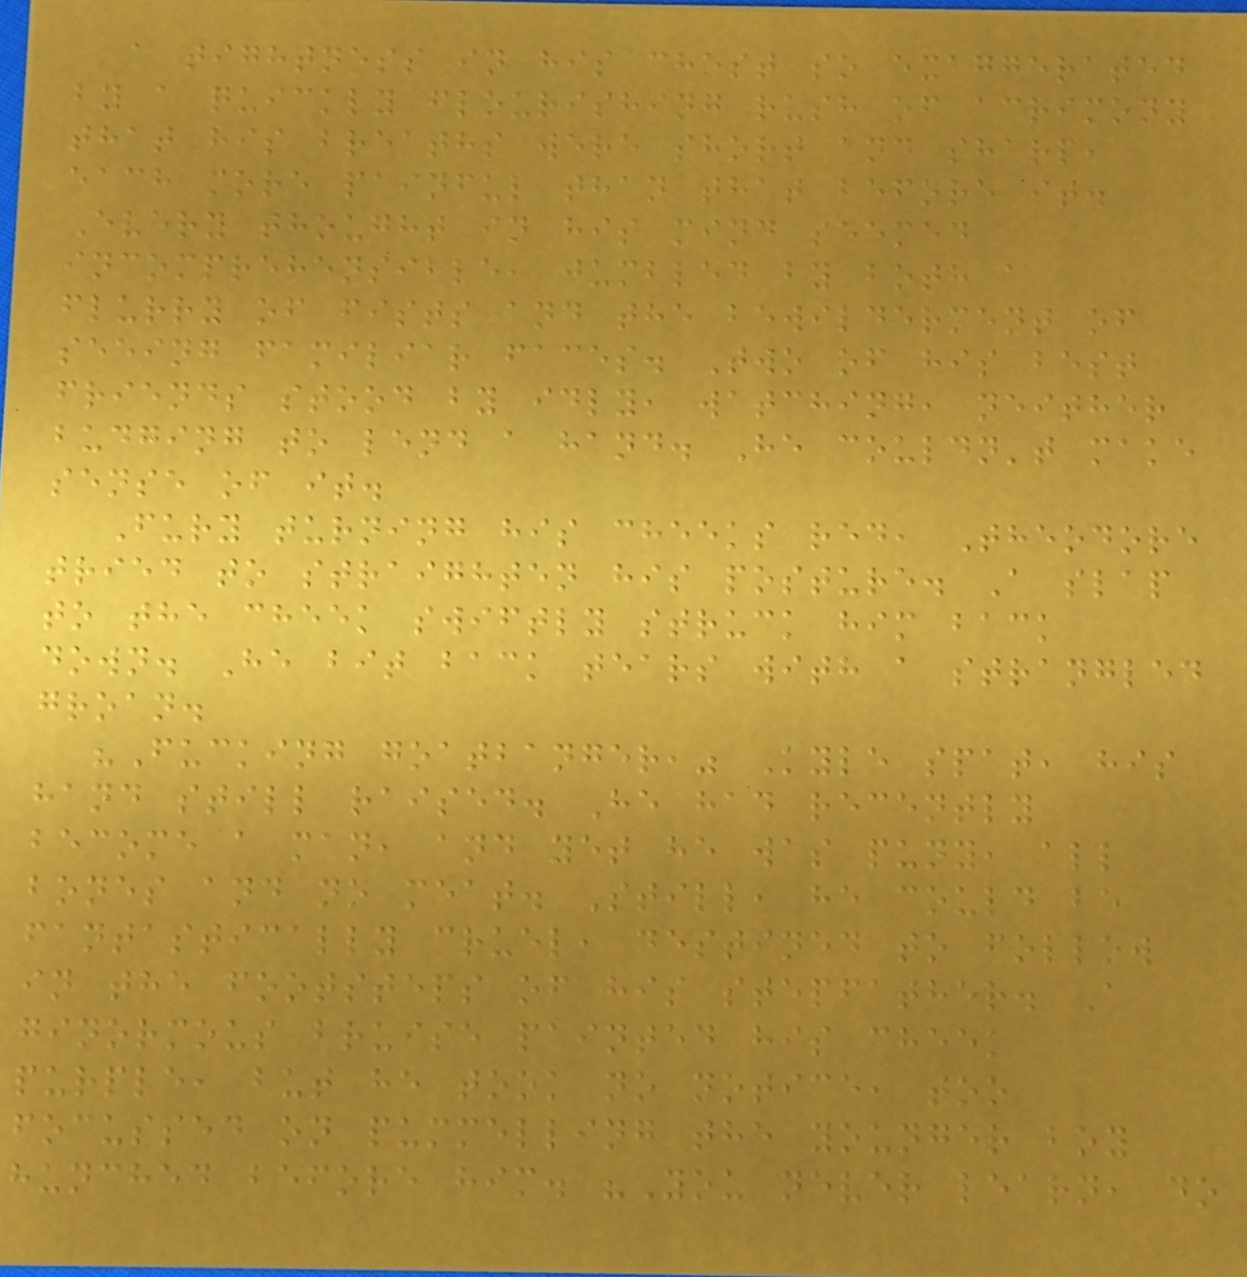a tightness in his chest so exaggerated
by a quickly flourishing rush of acrimony
that his breaths were short and sharp,
each more painful than that before it.
Every thought in his mind seemed
incomprehensible, jumbled by both a
flurry of fists and the bewilderment of
seeing familiar faces. Two of his best
friends stood by idly, watching, neither
budging to lend a hand. He couldn't make
sense of it.
Fury turning his cheeks red, Theodore
tried to straighten his posture. A slap
to the cheek swiftly struck him back
down. He bit back tears with a strangled
groan.
"Fucking goatbanger," Kyle spat, his
hand still raised. He had recently
become a man, and yet he was puny, all
bones and no meat. Still, he could be
fantastically cruel, destined to follow
in the footsteps of his stepfather. A
ginormous bruise painted his cheek
purple, but he took no notice, too
focussed on pummelling the younger boy
hunched before him. "You never learn, do
